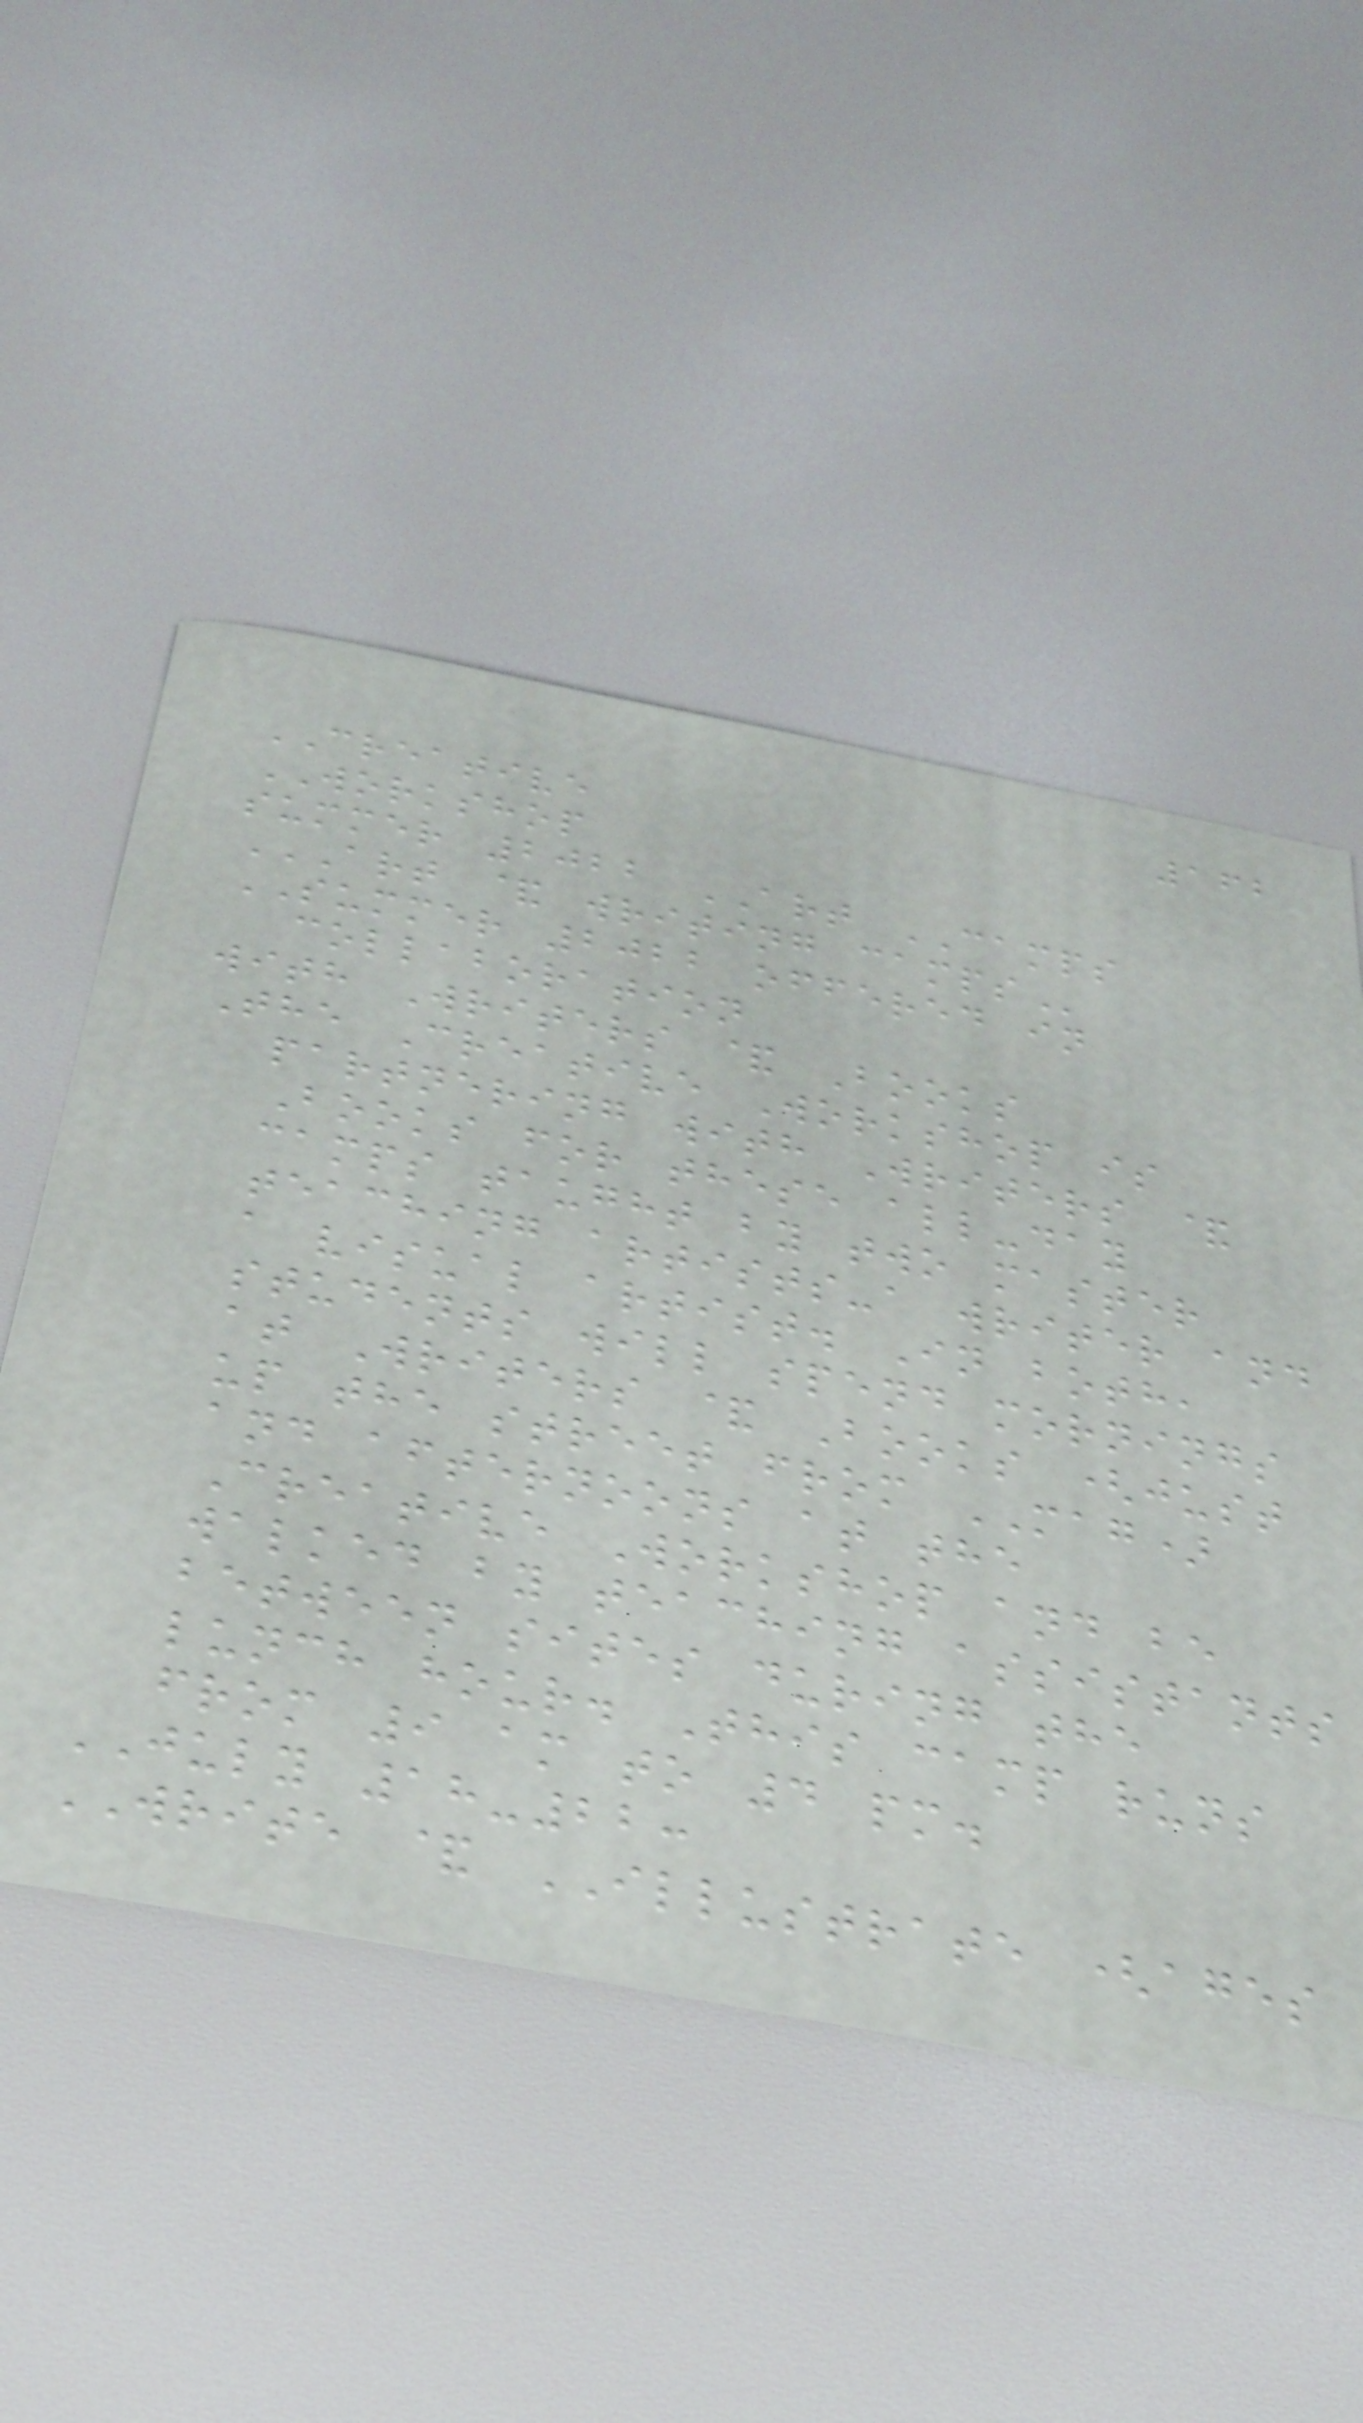162
CREATIVE
WORKSHOP
summer 2022 ART CAMPS
ART & WRITING CAMPS
SUMMER 2022 offered in
collaboration
with Writers & Books
The Creative Workshop is
partnering with Writers &
Books for these all-day
camps taught by two master
teaching artists-a writer and
a visual artist. In both,
students will spend mornings
at Writers & Books (just
up the street from MAG)
and afternoons at the
Creative Workshop and be
walked by teaching assistants
between sites during the
lunch hour. This camp runs
from 9 am to 4 pm.
JULY 18-22:
WRITE & ILLUSTRATE (ages
